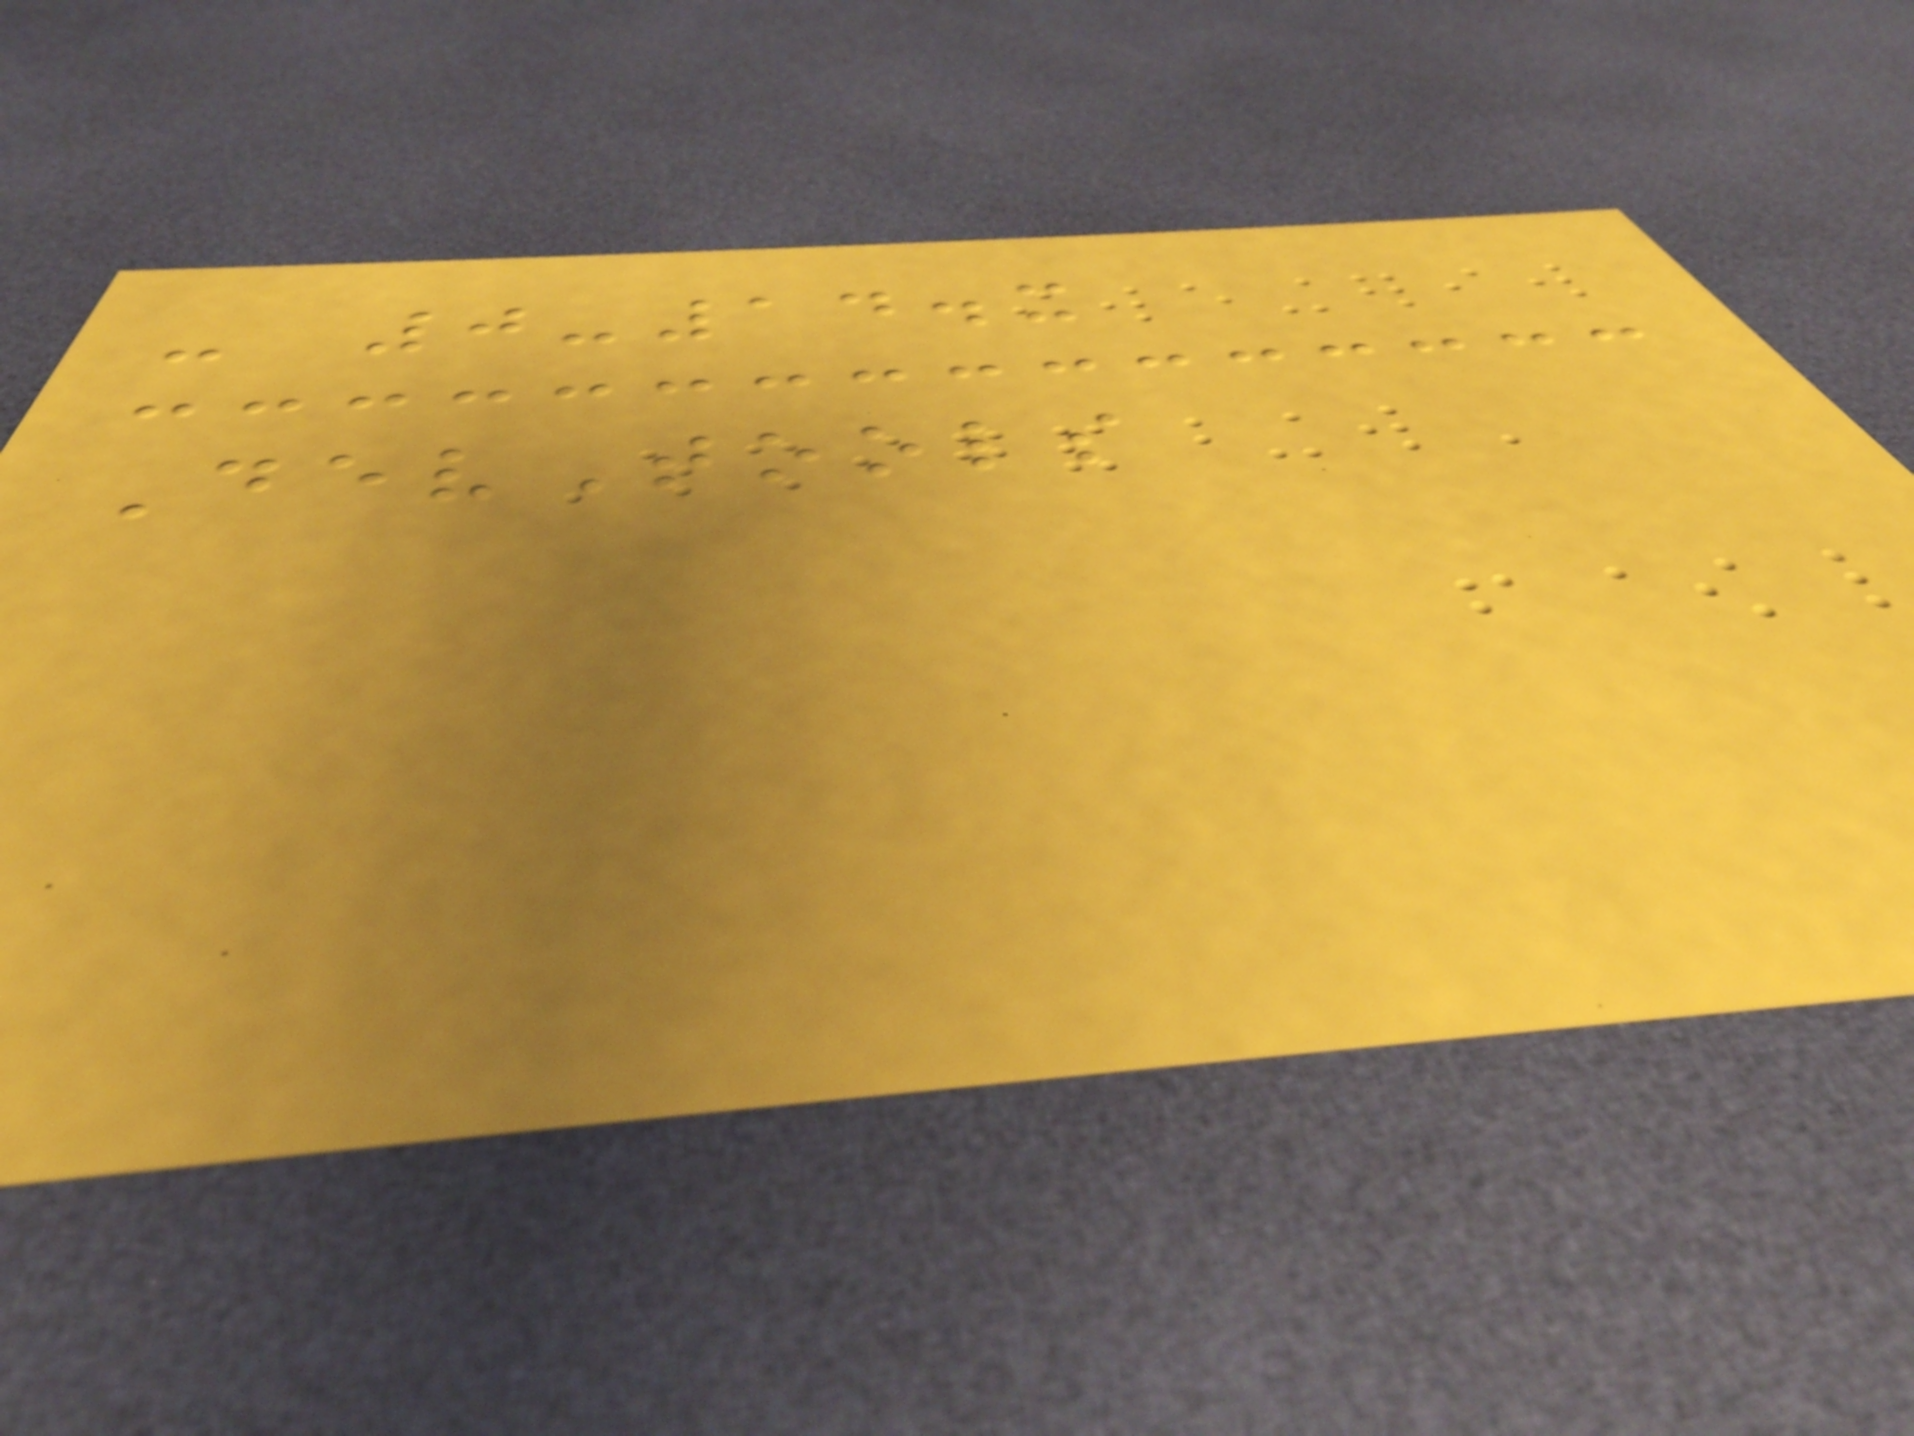- 0-14.x
DevTools
